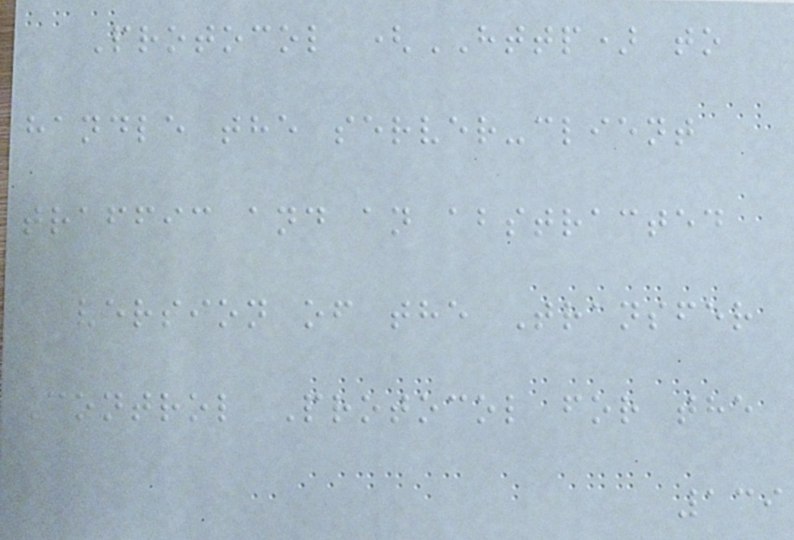Protocol (HTTP) to
handle the server-client
traffic and an abstracted
version of the Transfer
Control Protocol for the
139
